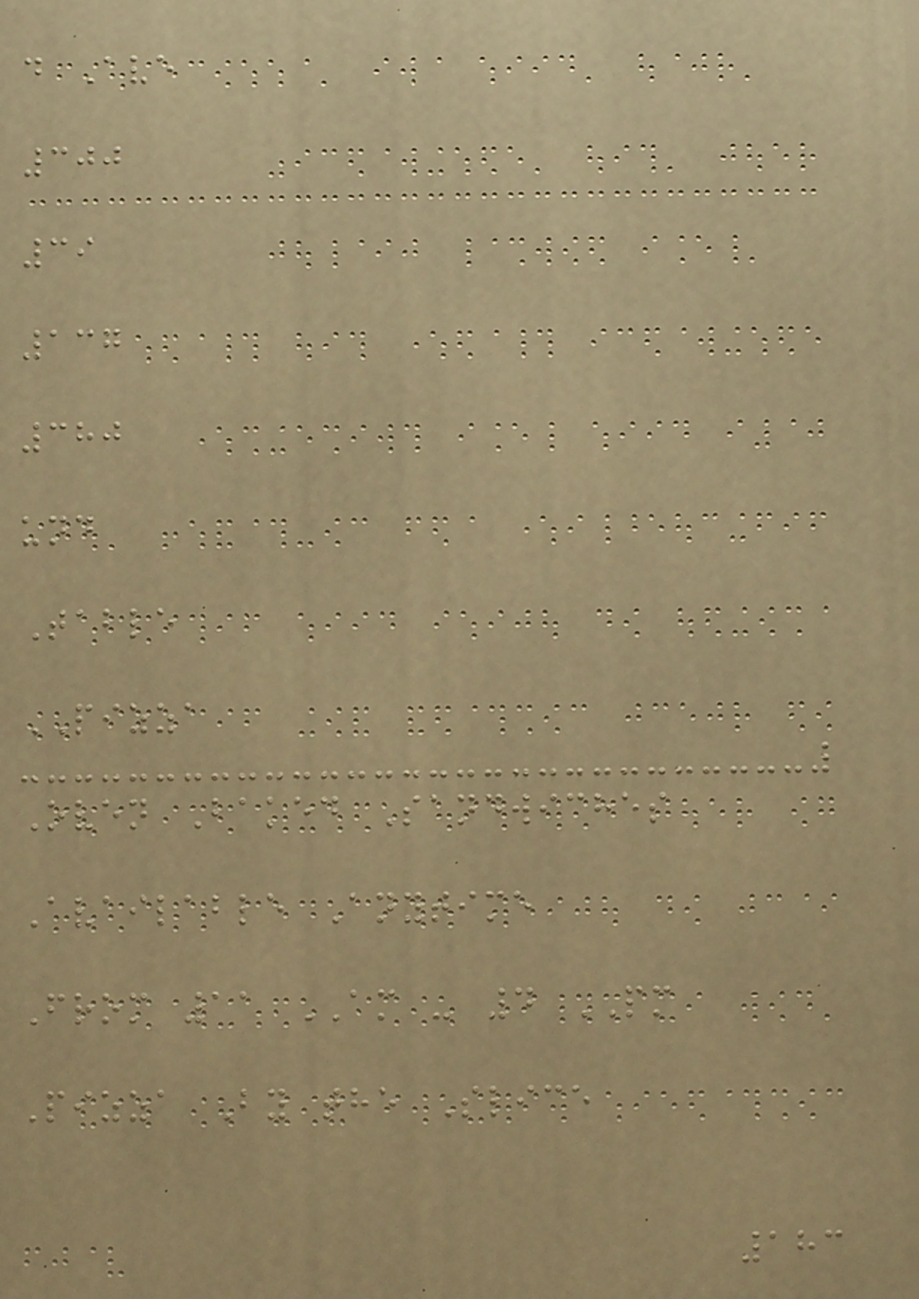d Ave
300
39
137
380
und
Table
PIZZA
Oven Baked Sandwiches
Available Anytime
From 11 AM - 4 PM
Pizza By the Slice
183
